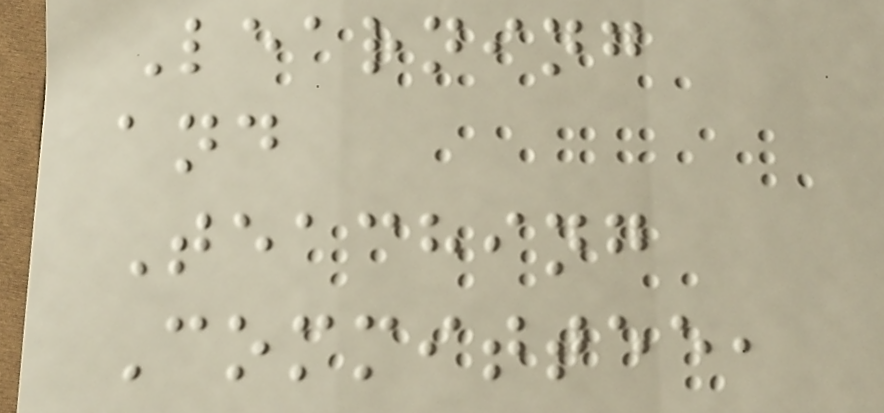Learning
and
Teaching
Committee,
